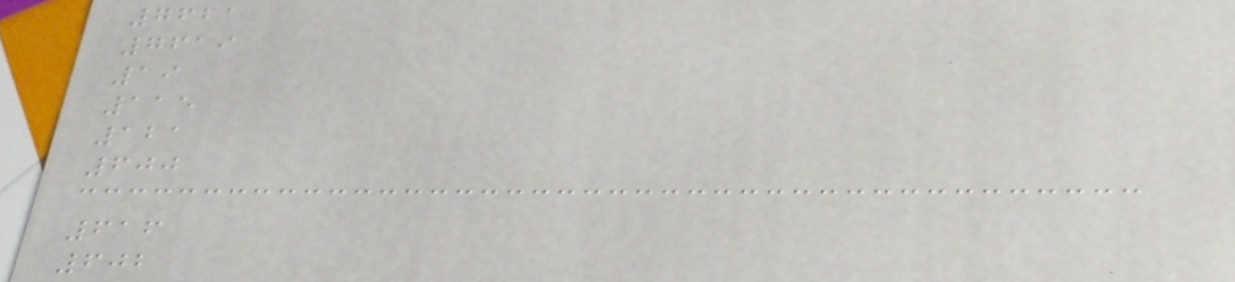7621
7619
19
115
121
600
616
602
